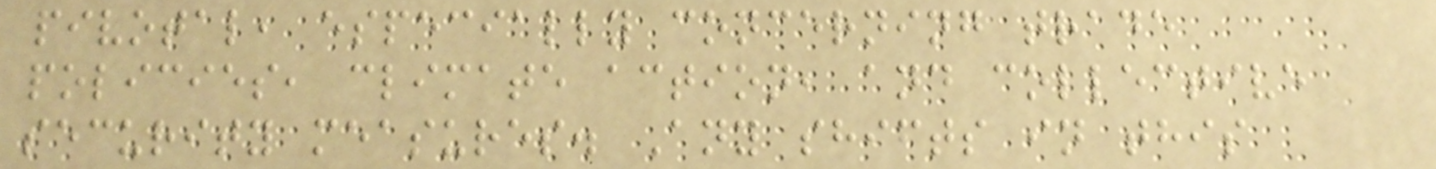pivotal, especially concerning trade
policies, climate action, and collective
security measures. Any shifts in this
